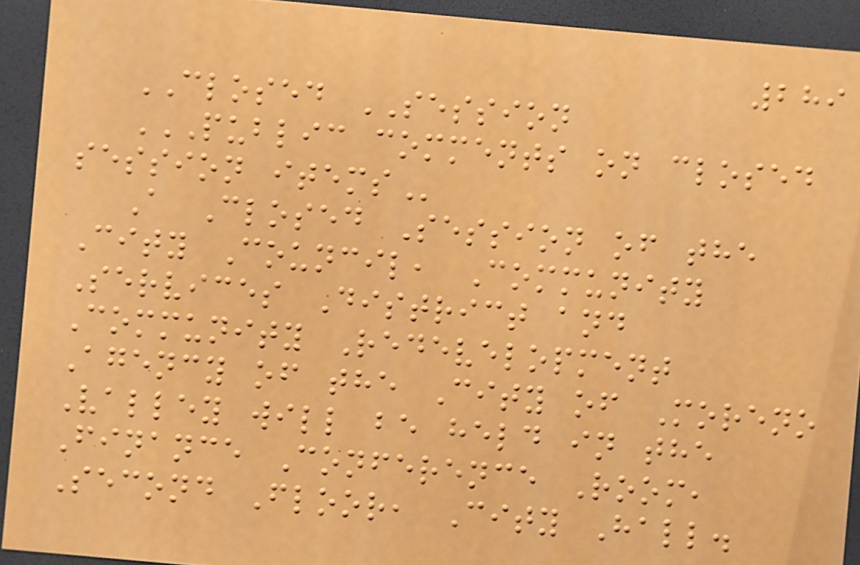289
CLOSED SESSION
PUBLIC COMMENTS ON CLOSED
SESSION ITEMS
A Closed Session of the
City Council, Community
Services District and
Community Redevelopment
Agency of the City of Moreno
Valley will be held in the
Finance Conference Room,
Second Floor, City Hall.
